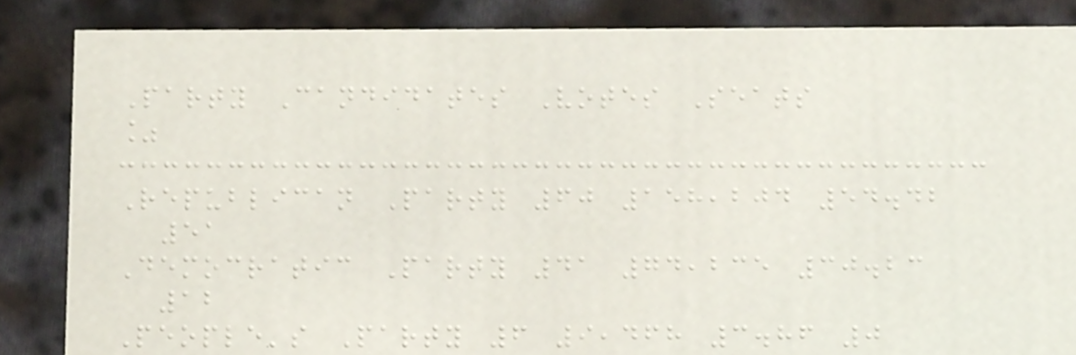Party Candidates Votes Seats
%
Republican Party 60 158,204 54.42
51
Democratic Party 41 74,235 30.23
12
People's Party 6 9,468 3.86 0
